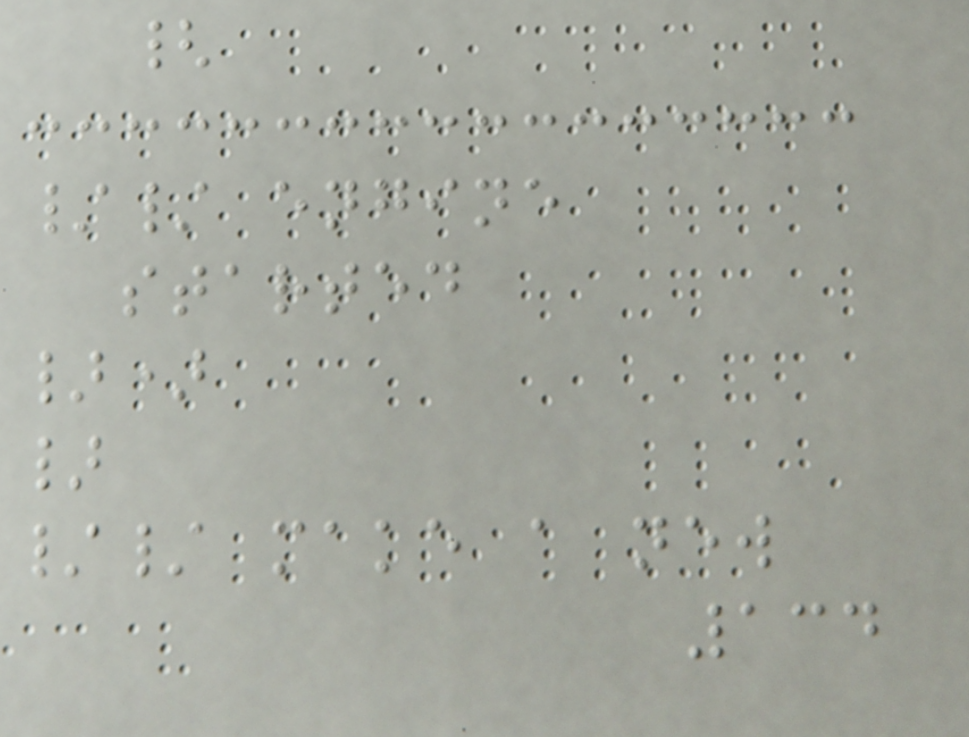{
// engine
started
})
}
// make a new
134
